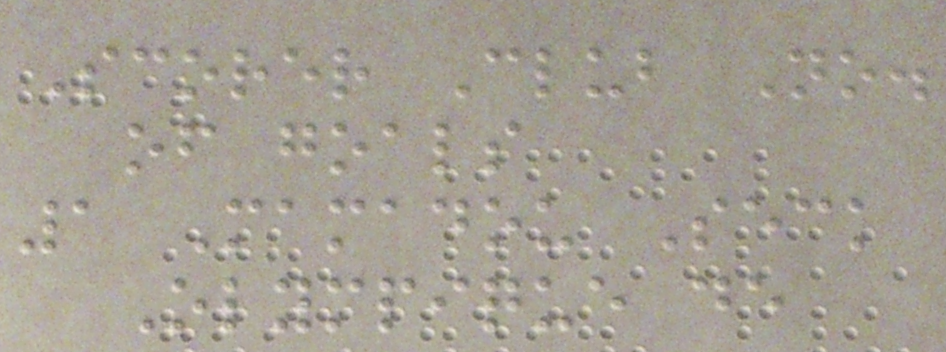Scorer Club No.
of goals
1 Mamadou Seck
Olympique de
